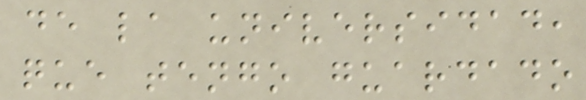de la universidad,
que tengo guardado
